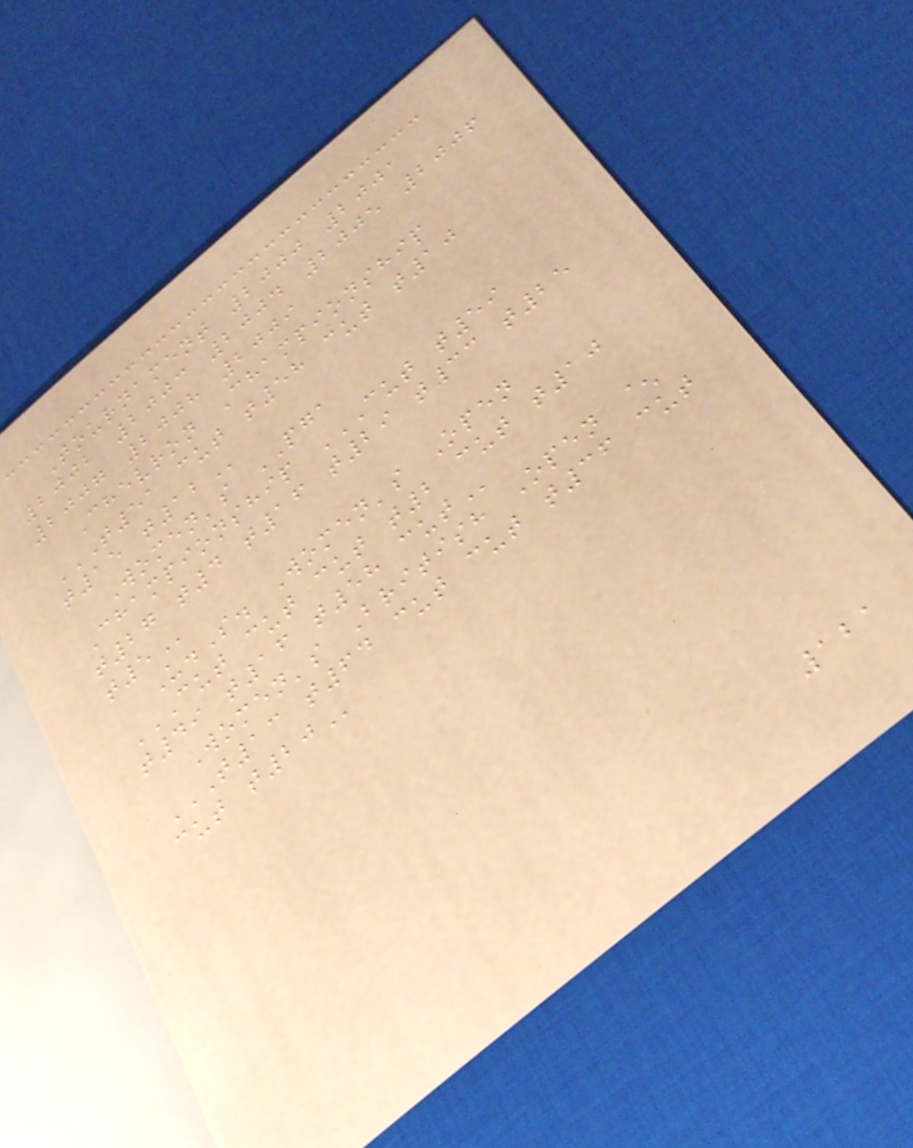Tournament 2000 2001
2002 2003 2004 2005 2006
2007 2008 2009
Chevron Championship
T51 CUT T58 CUT T10
T15 T12
Women's PGA
Championship CUT T59
T27 T4 T16 T29 T33 T25
T5
U.S. Women's Open
CUT CUT CUT T2 CUT T10
T49 T16 T58 CUT
Women's British Open ^
T13 T64 CUT CUT T36 CUT
CUT T20
121
